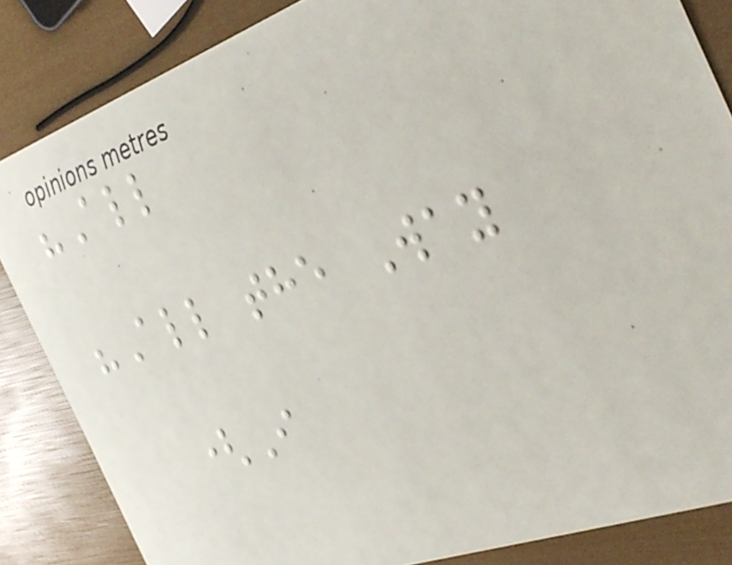"All
"All the Way
(I
